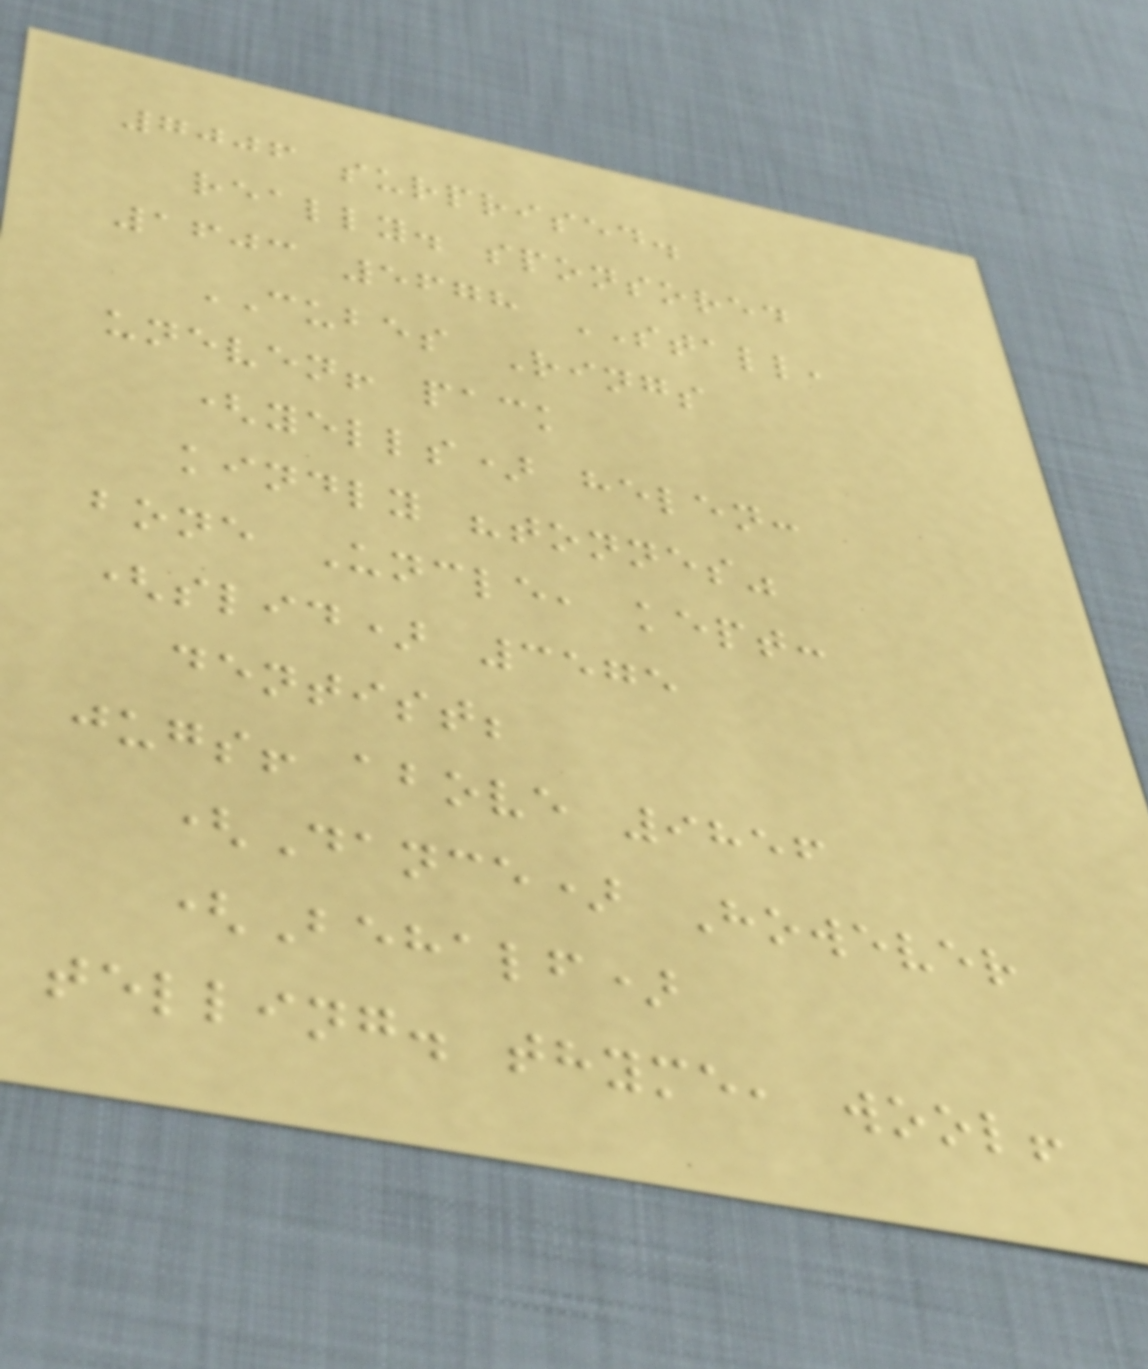7006 surprised.
really. sponsored
1603 5678 STALL,
CUBES Rings
uneven! pack
(yells) helen:
kindly "tonnes"
bone Uncle, kept:
(slid) 3575
dentist;
jugs! above 9856
(Dance) However
(Behalf)
telling. thyme, wool!
